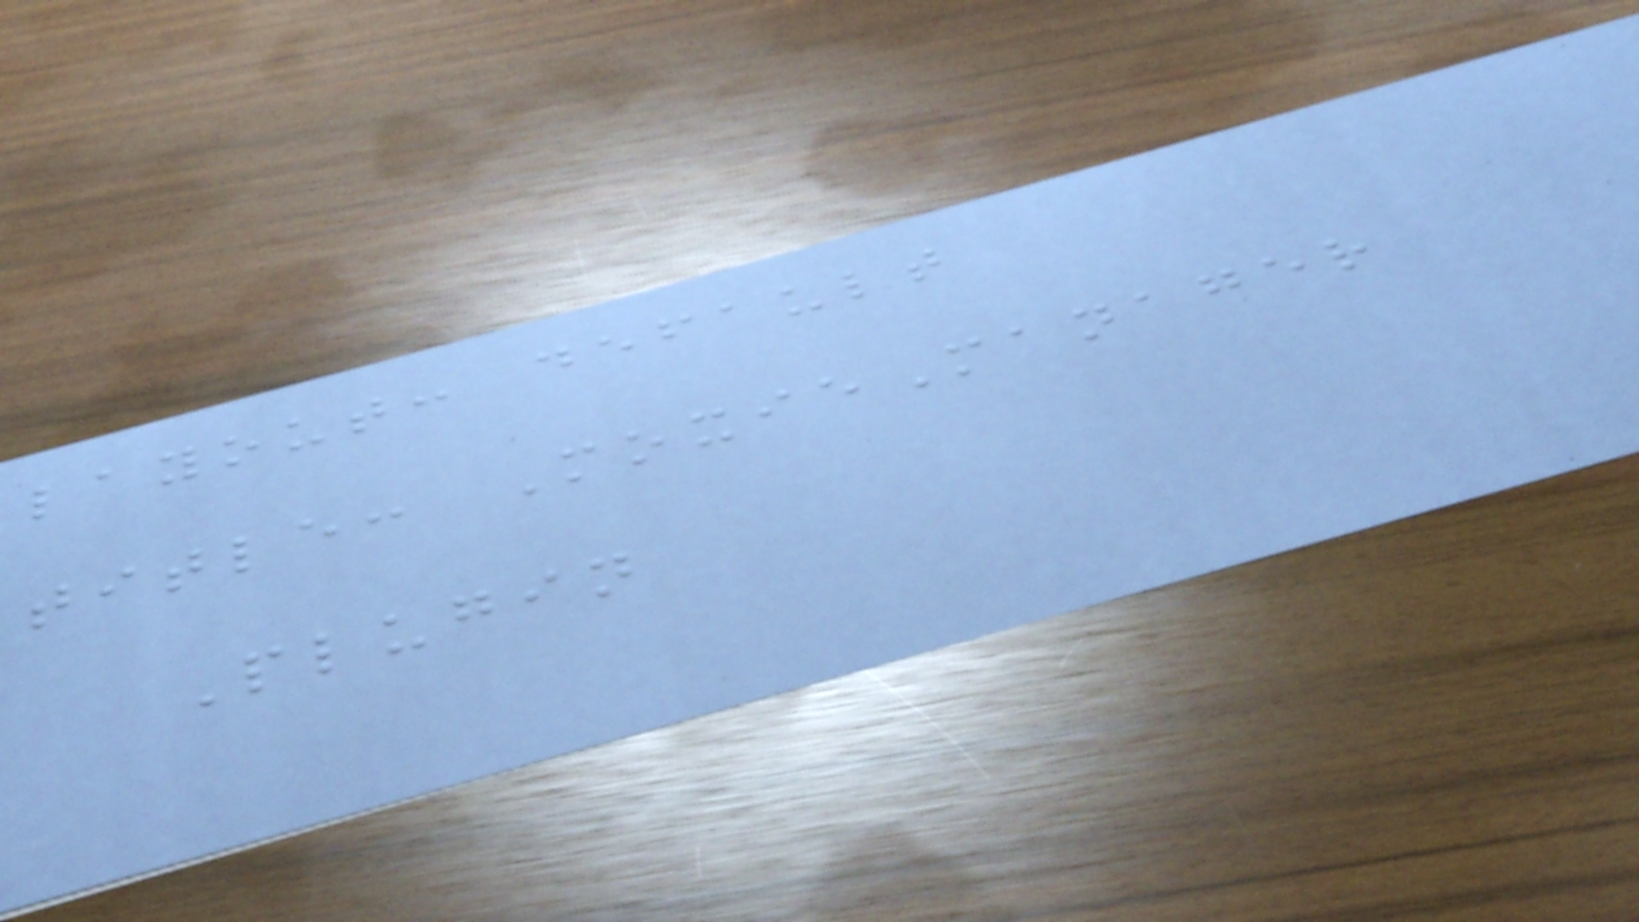layout: default
title: MoxieManager
Plugin
